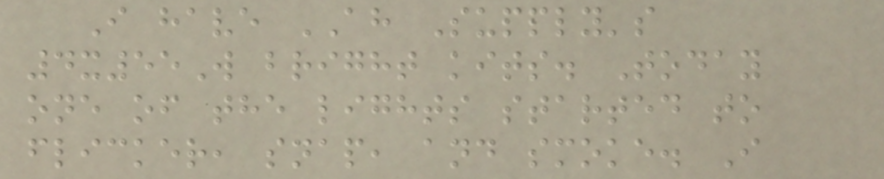I have AH Supply's
4x55W bright kits. Today
one of the lights started to
flicker, snap, and smoke. I
